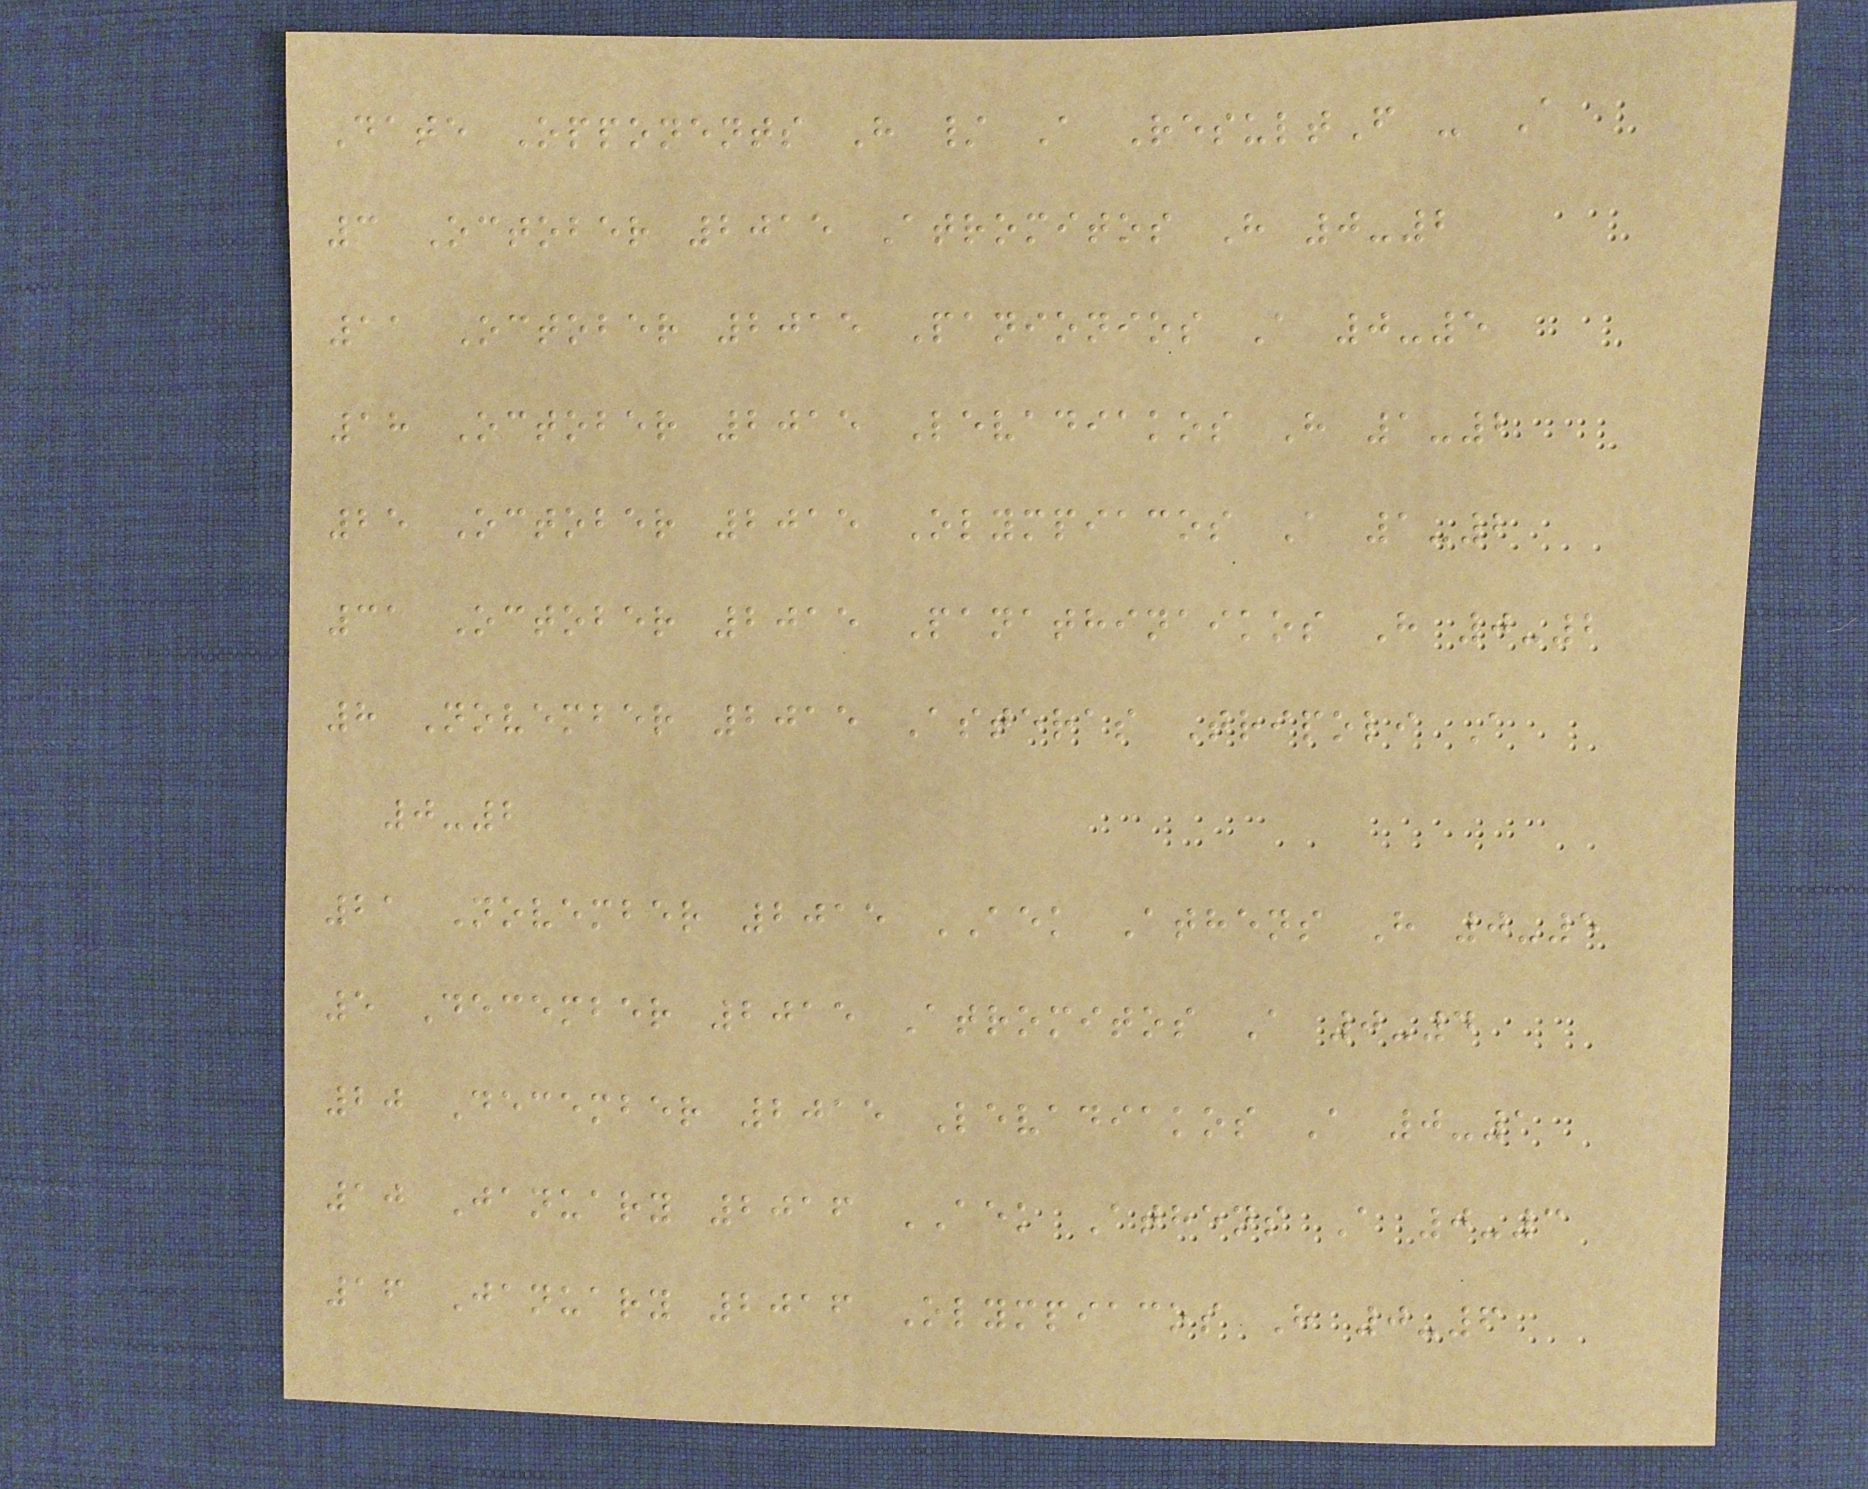Date Opponents H / A ResultF - A
3 October 2015 Atromitos H 0-2
11 October 2015 Panionios A 0-5
18 October 2015 Levadiakos H 1-2
25 October 2015 Olympiacos A 1-2
31 October 2015 Panathinaikos H 0-2
8 November 2015 Asteras Tripoli A
0-2
21 November 2015 AEK Athens H 0-5
5 December 2015 Atromitos A 0-4
20 December 2015 Levadiakos A 0-1
10 January 2016 AEK Athens A 0-3
16 January 2016 Olympiacos H 0-6
